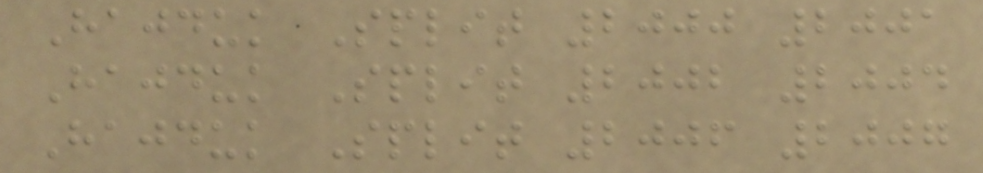Hajduk Split 2000 2001
Hajduk Split 2002 2004
Hajduk Split 2006 2007
